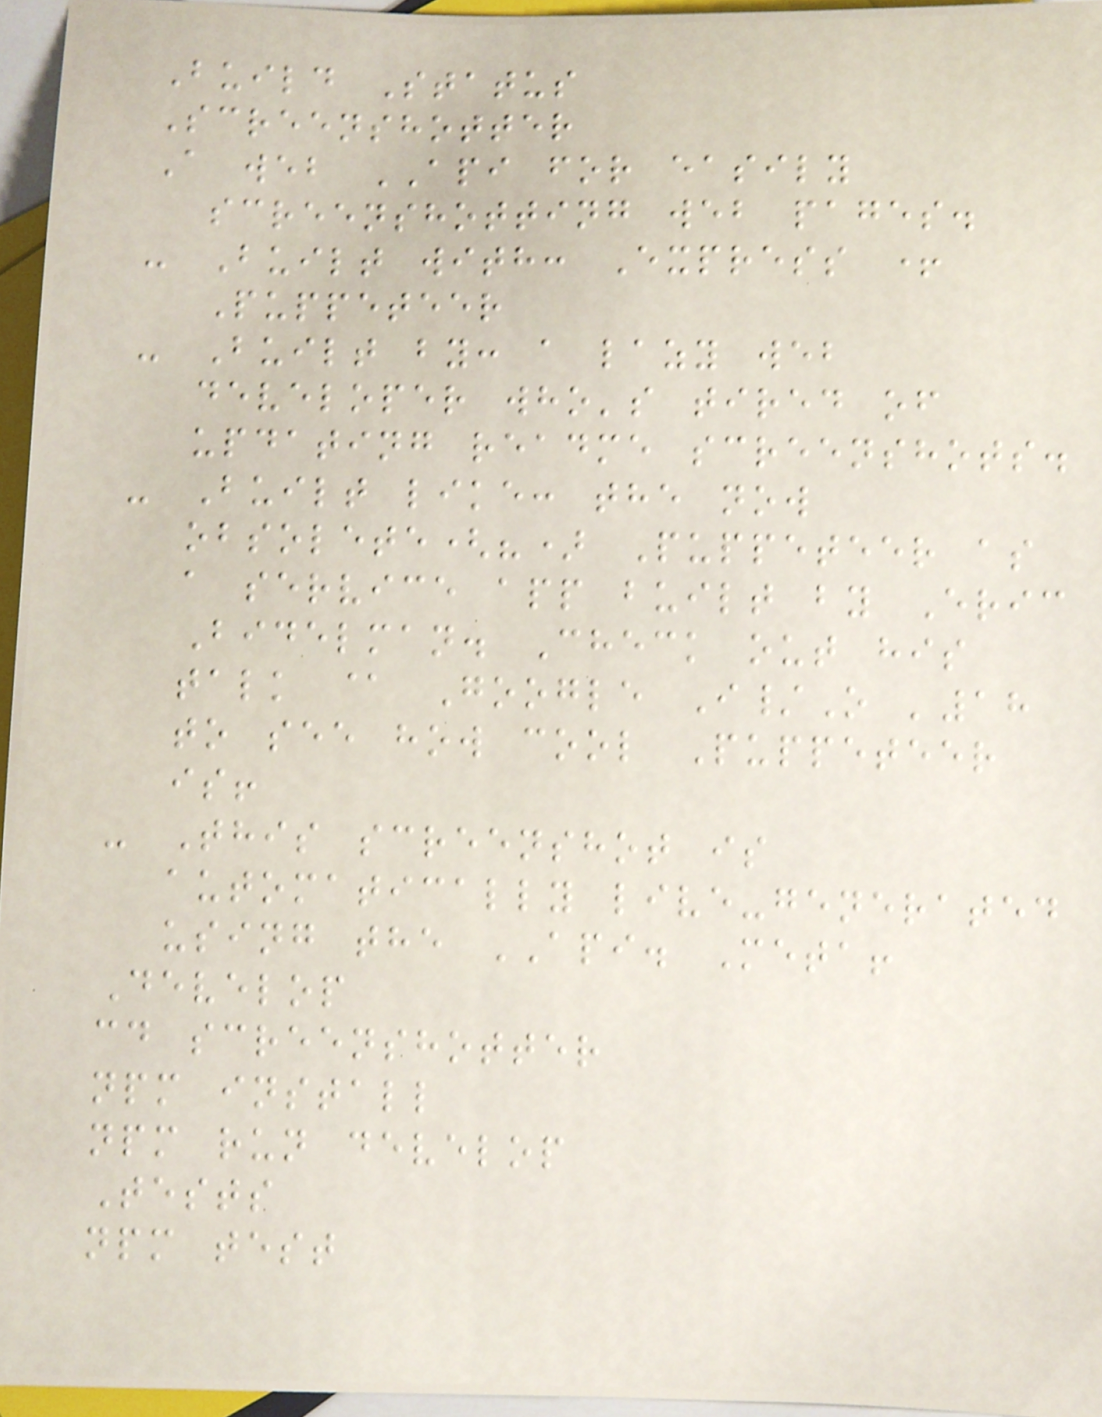Build Status
Screenshotter
A web API for easily
screenshotting web pages.
- Built with: Express +
Puppeteer
- Built by: a lazy web
developer who's tired of
updating readme screenshots.
- Built like: the now
obsolete(?) Puppeteer as
a service app built by Eric
Bidelman. Check out his
talk @ Google I/O '18
to see how cool Puppeteer
is!
- This screenshot is
automatically live-generated
using the API. Meta!
Develop
cd screenshotter
npm install
npm run develop
Tests
npm test
